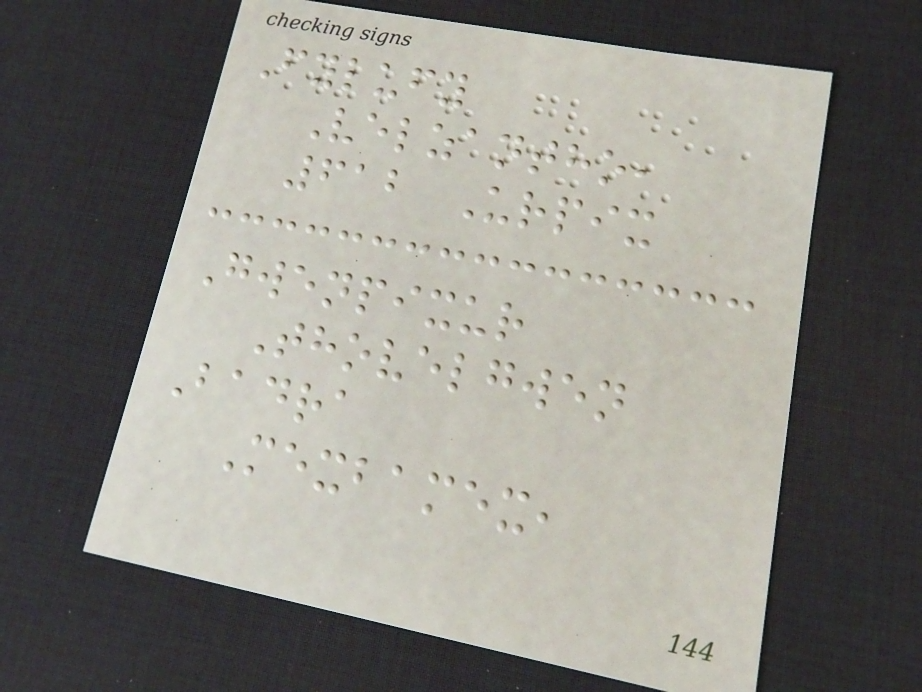Fylufy
Velzantho,
612 Urpix
Gwenpixur
Thovelgwen
Badra
Mexbamex,
